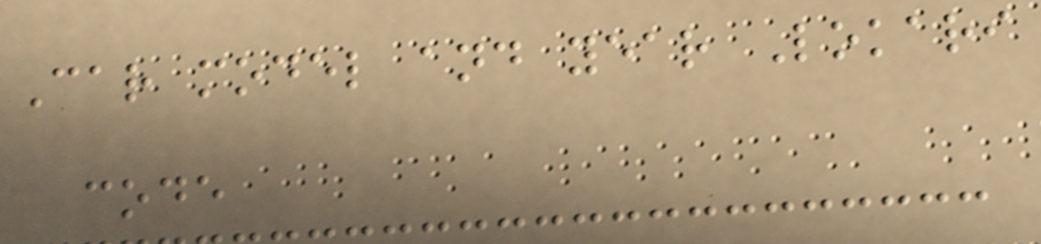Car model and year Lokari
code
